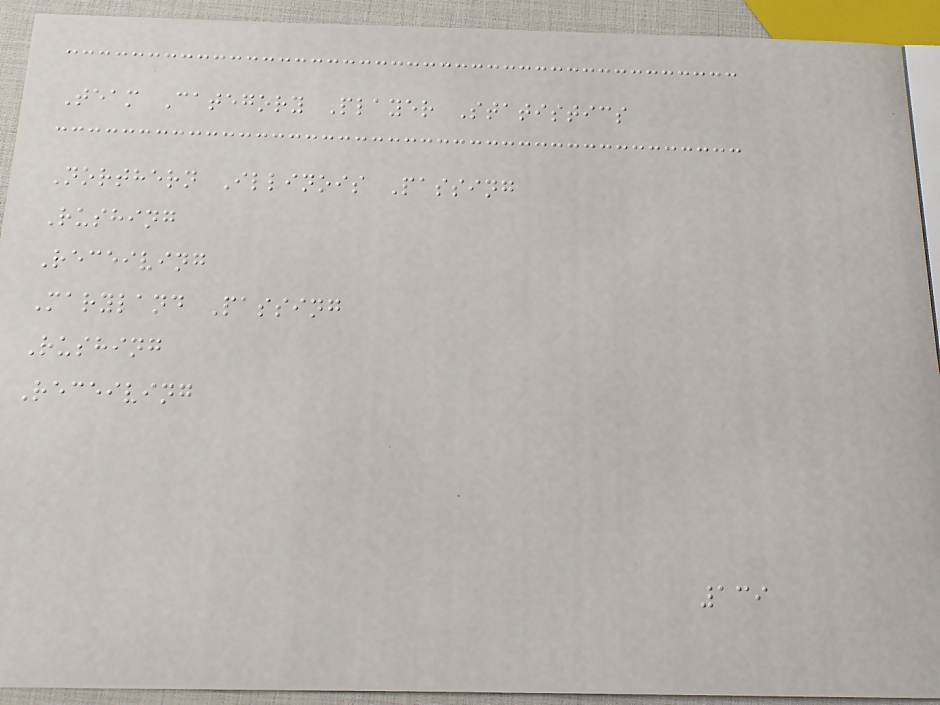Team Category Player Statistics
Northern Illinois Passing
Rushing
Receiving
Maryland Passing
Rushing
Receiving
139
